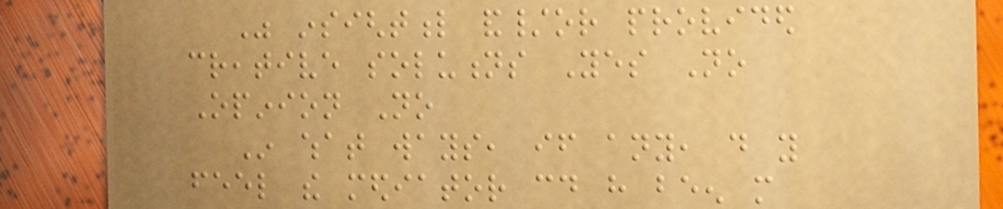Was insightful and/or provided
creative solutions Yes No
Opinion No
In what ways, if any, do you
feel the mediator could have been more
